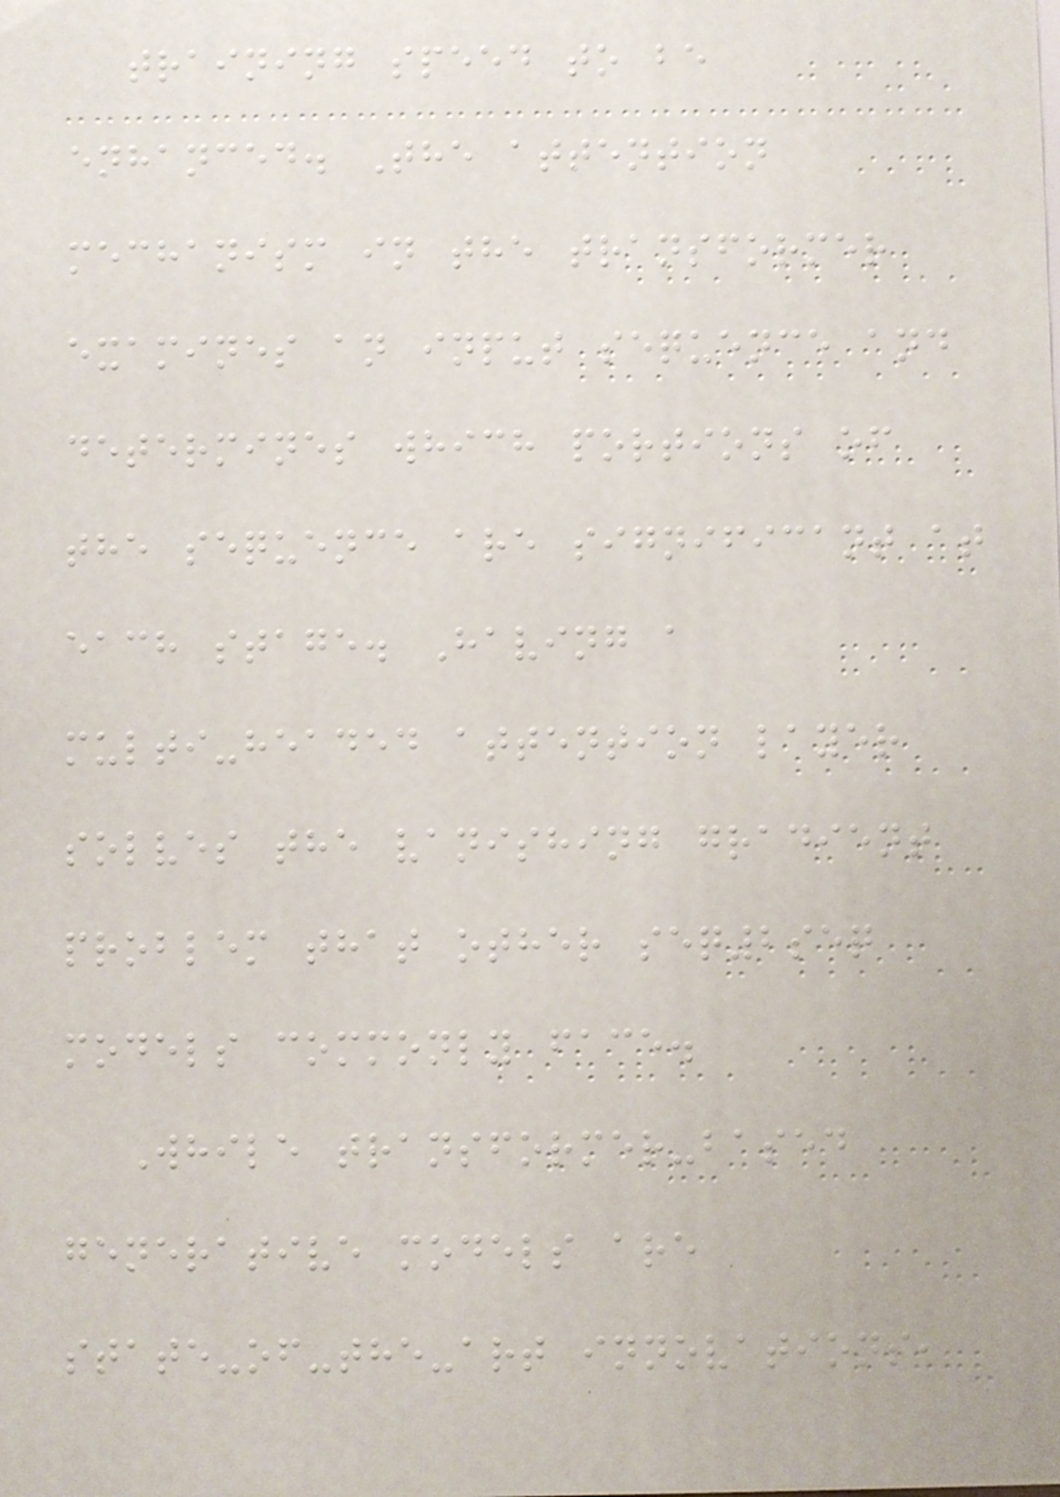training speed to be
enhanced. The attention
mechanism in the transformer
examines an input sequence and
determines which portions of
the sequence are significant at
each stage. Having a
multi-headed attention layer
solves the vanishing gradient
problem that other seq2seq
models commonly face.
While transformer-based
generative models are
state-of-the-art innovations,
